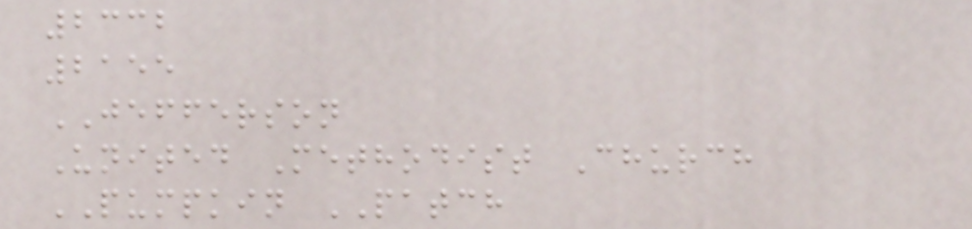2332
2155
JEFFERSON
United Methodist Church
PUMPKIN PATCH
